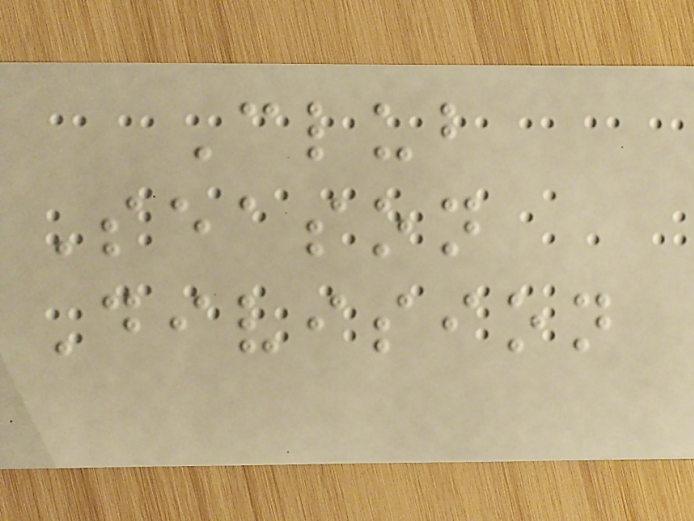Club
Season
Division
